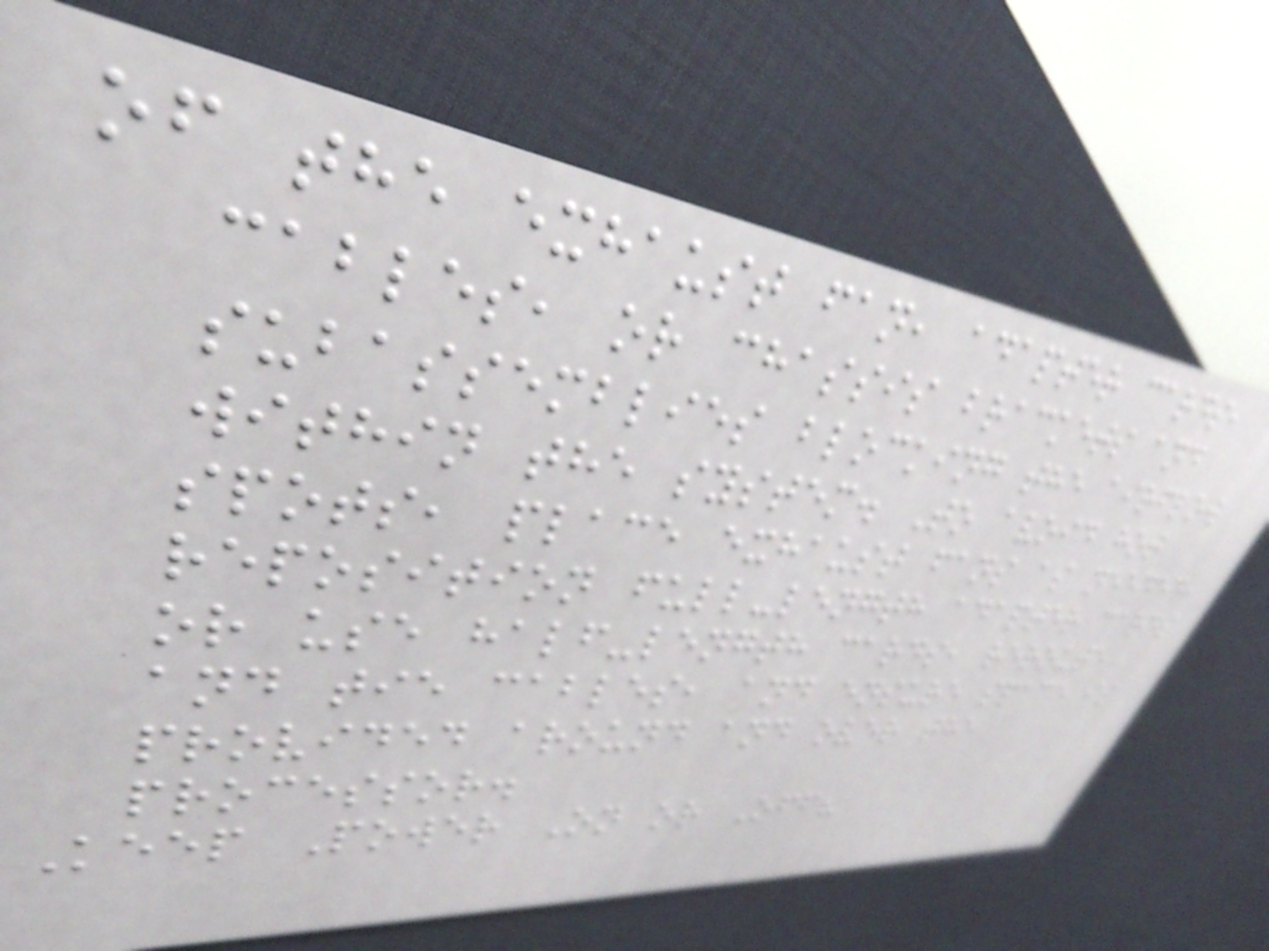of the exhaust fan, adapter cards,
cables, or chassis brackets and
subassemblies blocking the airflow
within the system. To avoid hot
spots, place exhaust fans as needed,
reposition full-length adapter cards
or use half-length cards, reroute
and tie cables, and ensure space is
provided around and over the
processor.
Keep Power On or Off?
